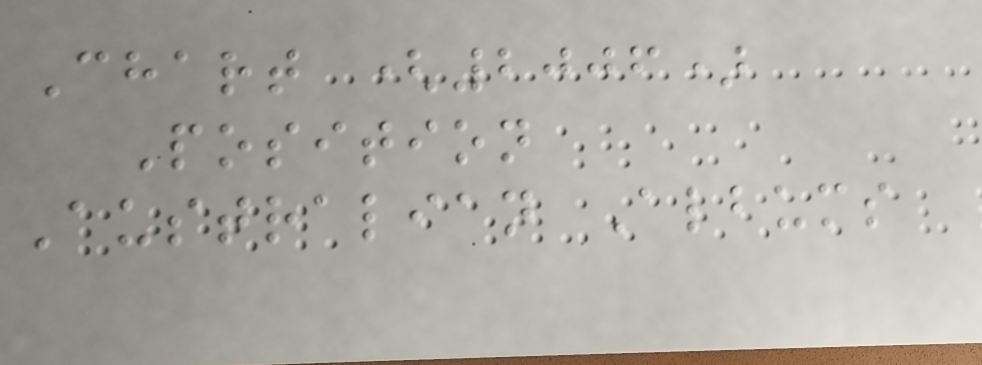Chart (2006)
Position
Australian Albums
